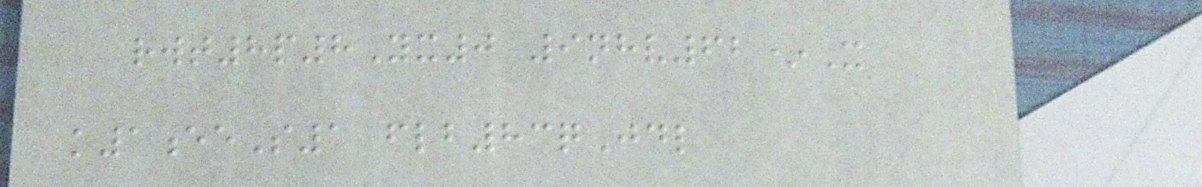rwt8p8Yx0 9nhv62*X
k1eeS1 flb83qJdl
